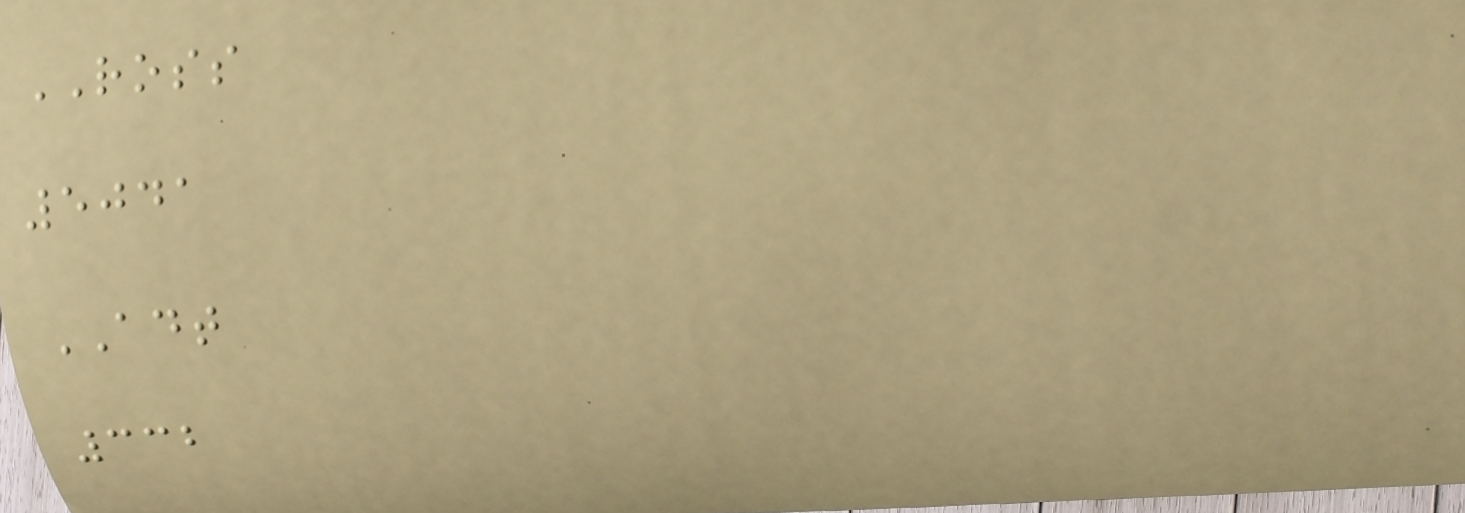ROSS
5041
ADT
332
